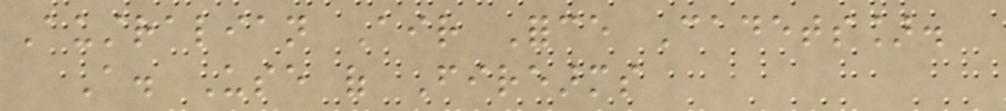Australian Air Force Cadets].
A. Use of Firearms
